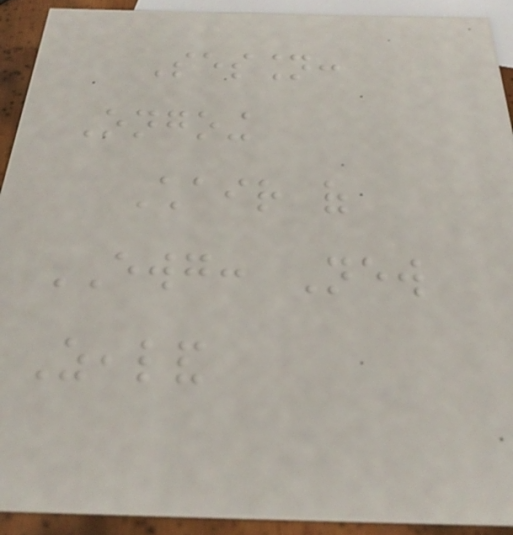Session:
Ongoing
Chair of
EWG: New
Zealand
